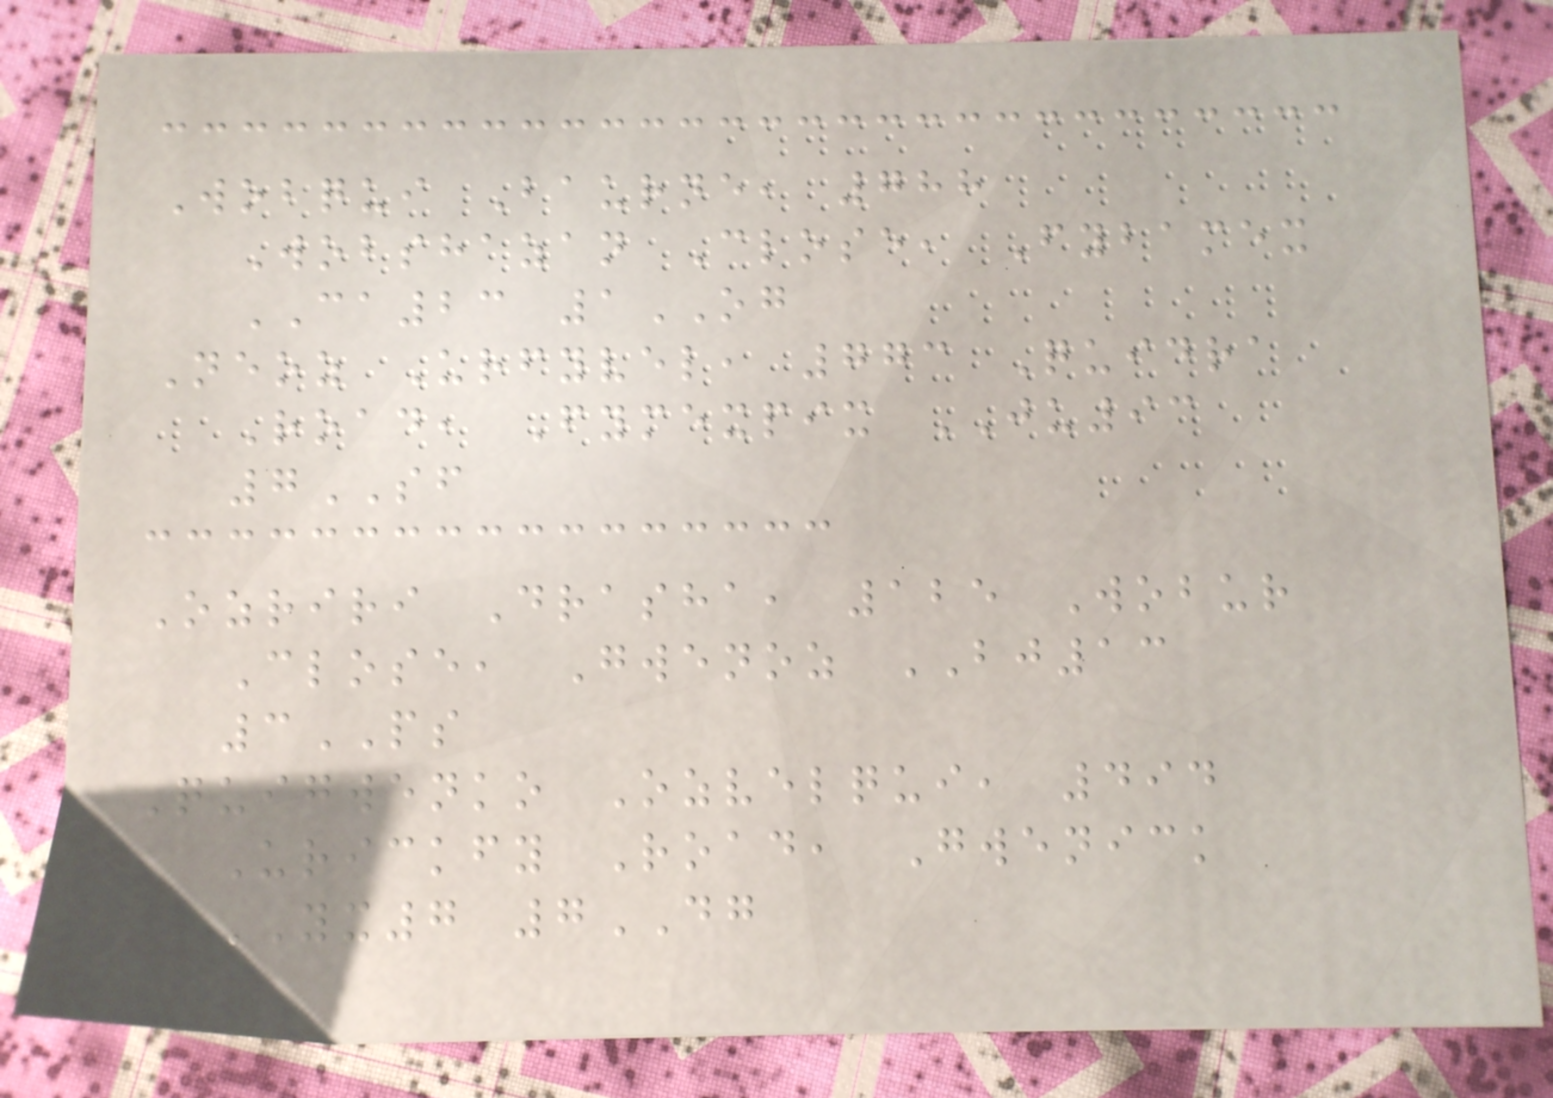Wobqui Baurne, 788
Wobshazan Close, Fybamex
CA23 1OG
Neoz Urfyvel, 773 Quidra
Road, Fymexpix JU93
7SF
Ozriri Drasha, 125 Wobur
Close, Gwenoz BJ13
3PS
Quigwenko Ozvelqui, 494
Urickfy Road, Gwenick
YX7 7DG
